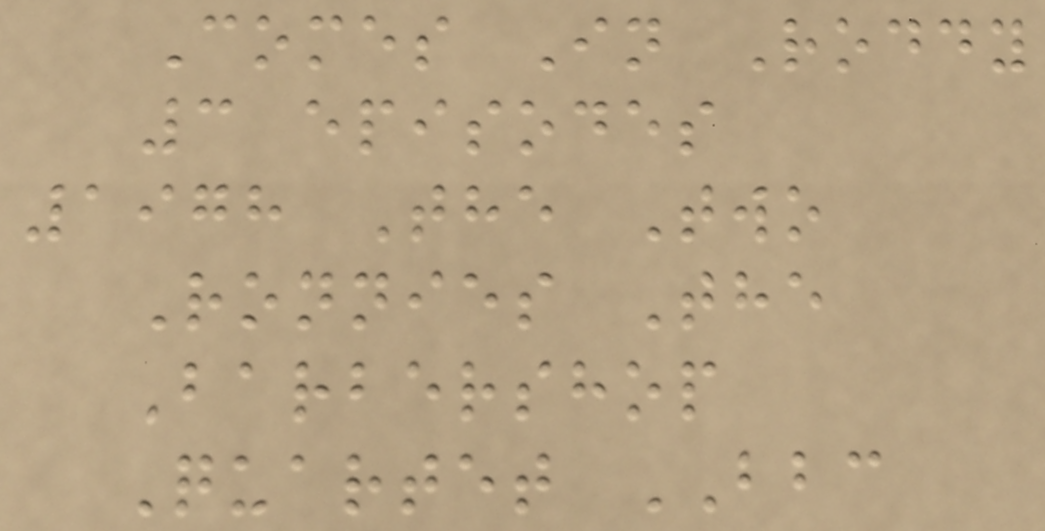Comes In Roddy
3 episodes
1978 The Two
Ronnies The
Barbershop
Quartet BBC
